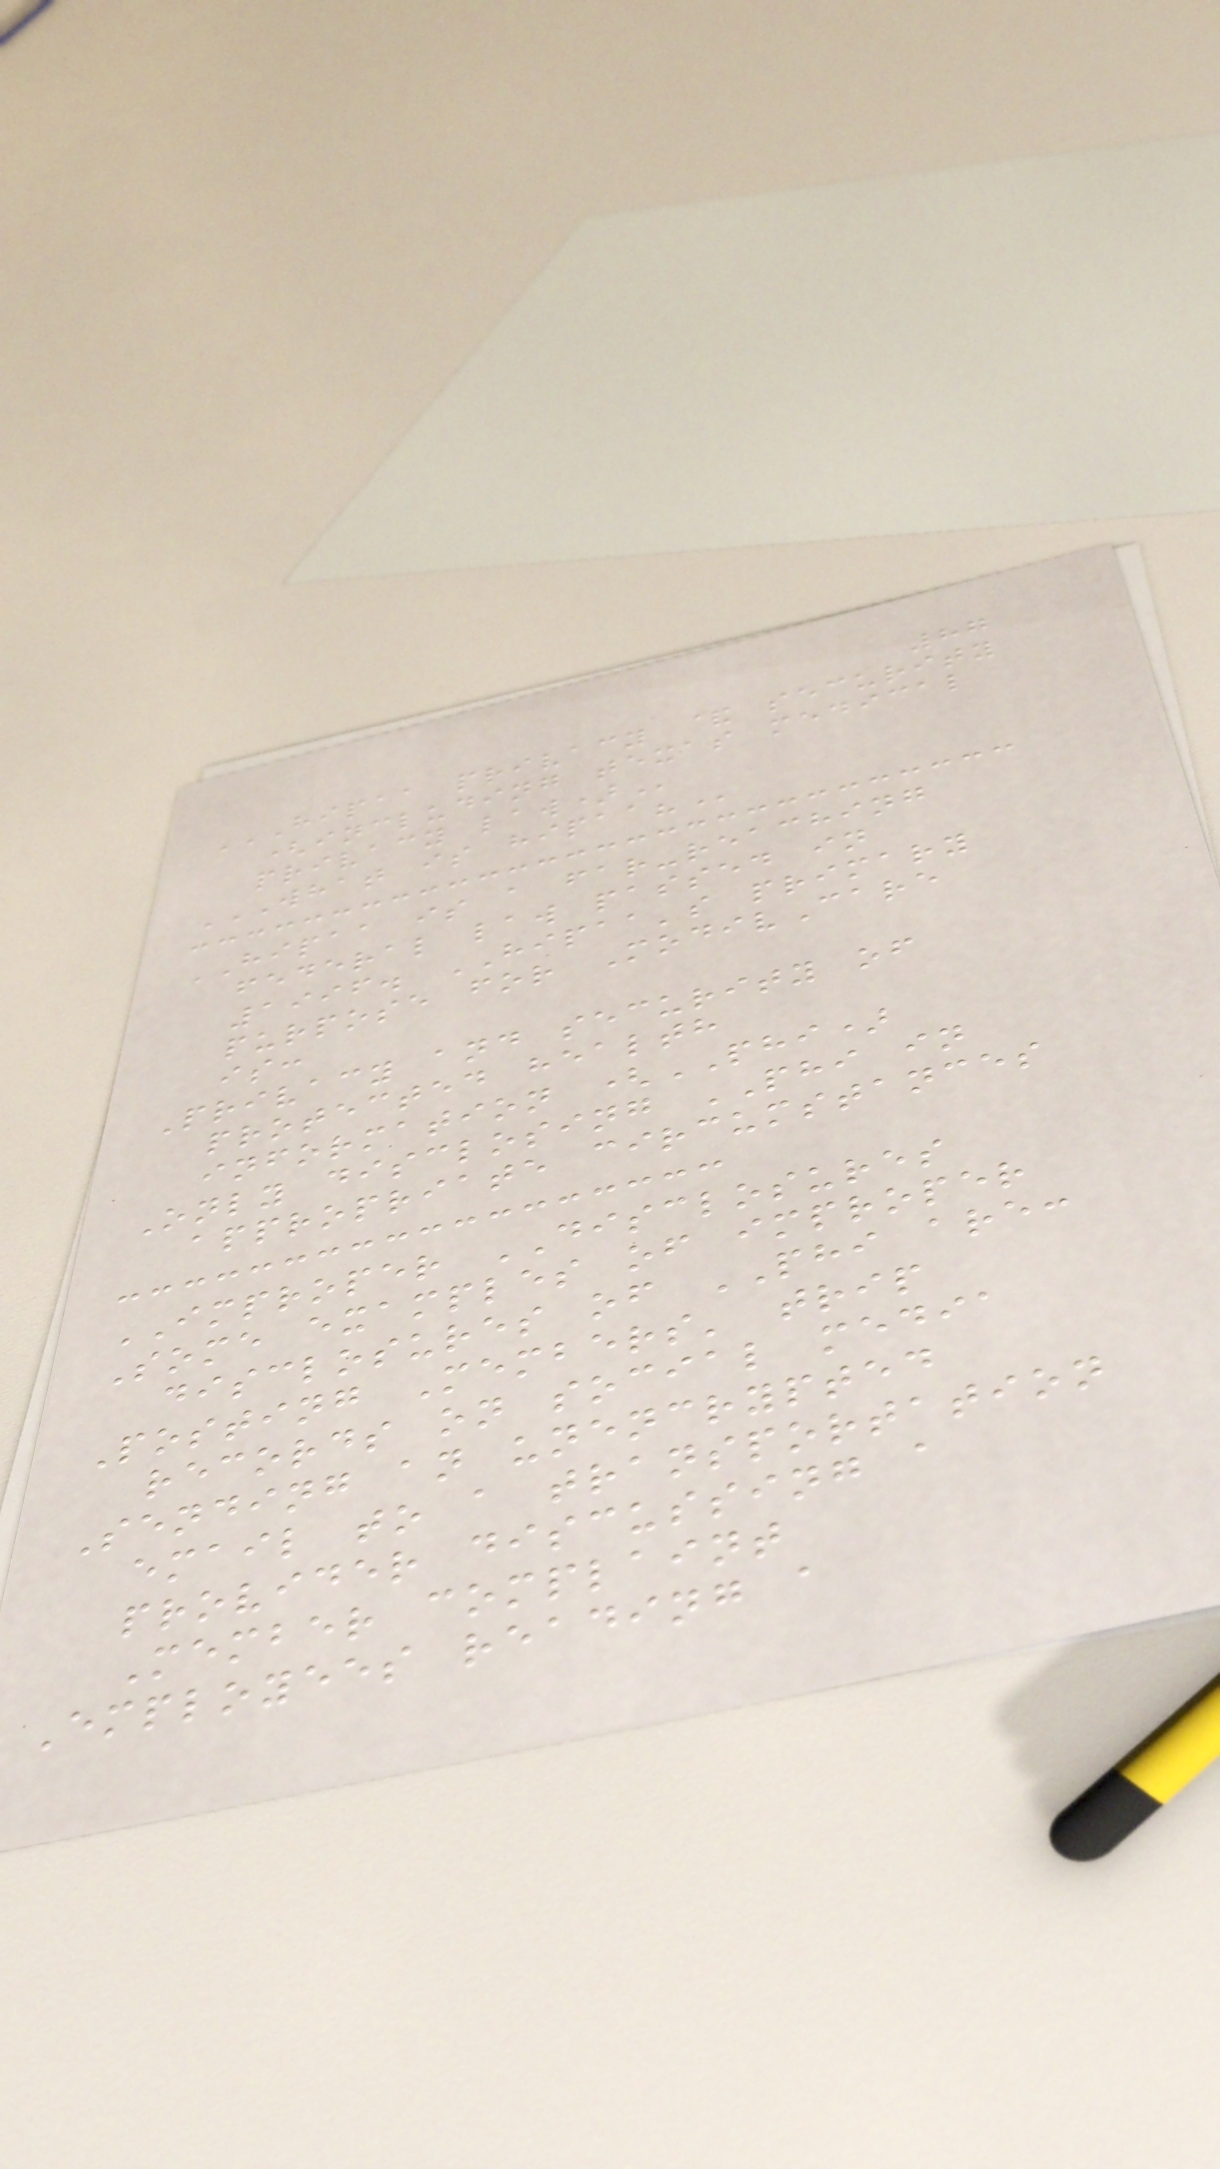87
HIPAA PRIVACY & SECURITY
(INCLUDING TEXAS MEDICAL
PRIVACY LAW)
WHAT IS HIPAA?
HIPAA is a far-reaching
federal law passed in
1996. HIPAA's primary
purpose for ModivCare
is:
Privacy and security of
protected health
information (PHI)
Only disclosing PHI in
appropriate circumstances
IMPROPER DISCLOSURES
Some examples of improper
disclosures of PHI are:
Posting Members' trip
records on social media
Sending an unencrypted
email to a transportation
provider discussing a
Member complaint
Employees reading a
